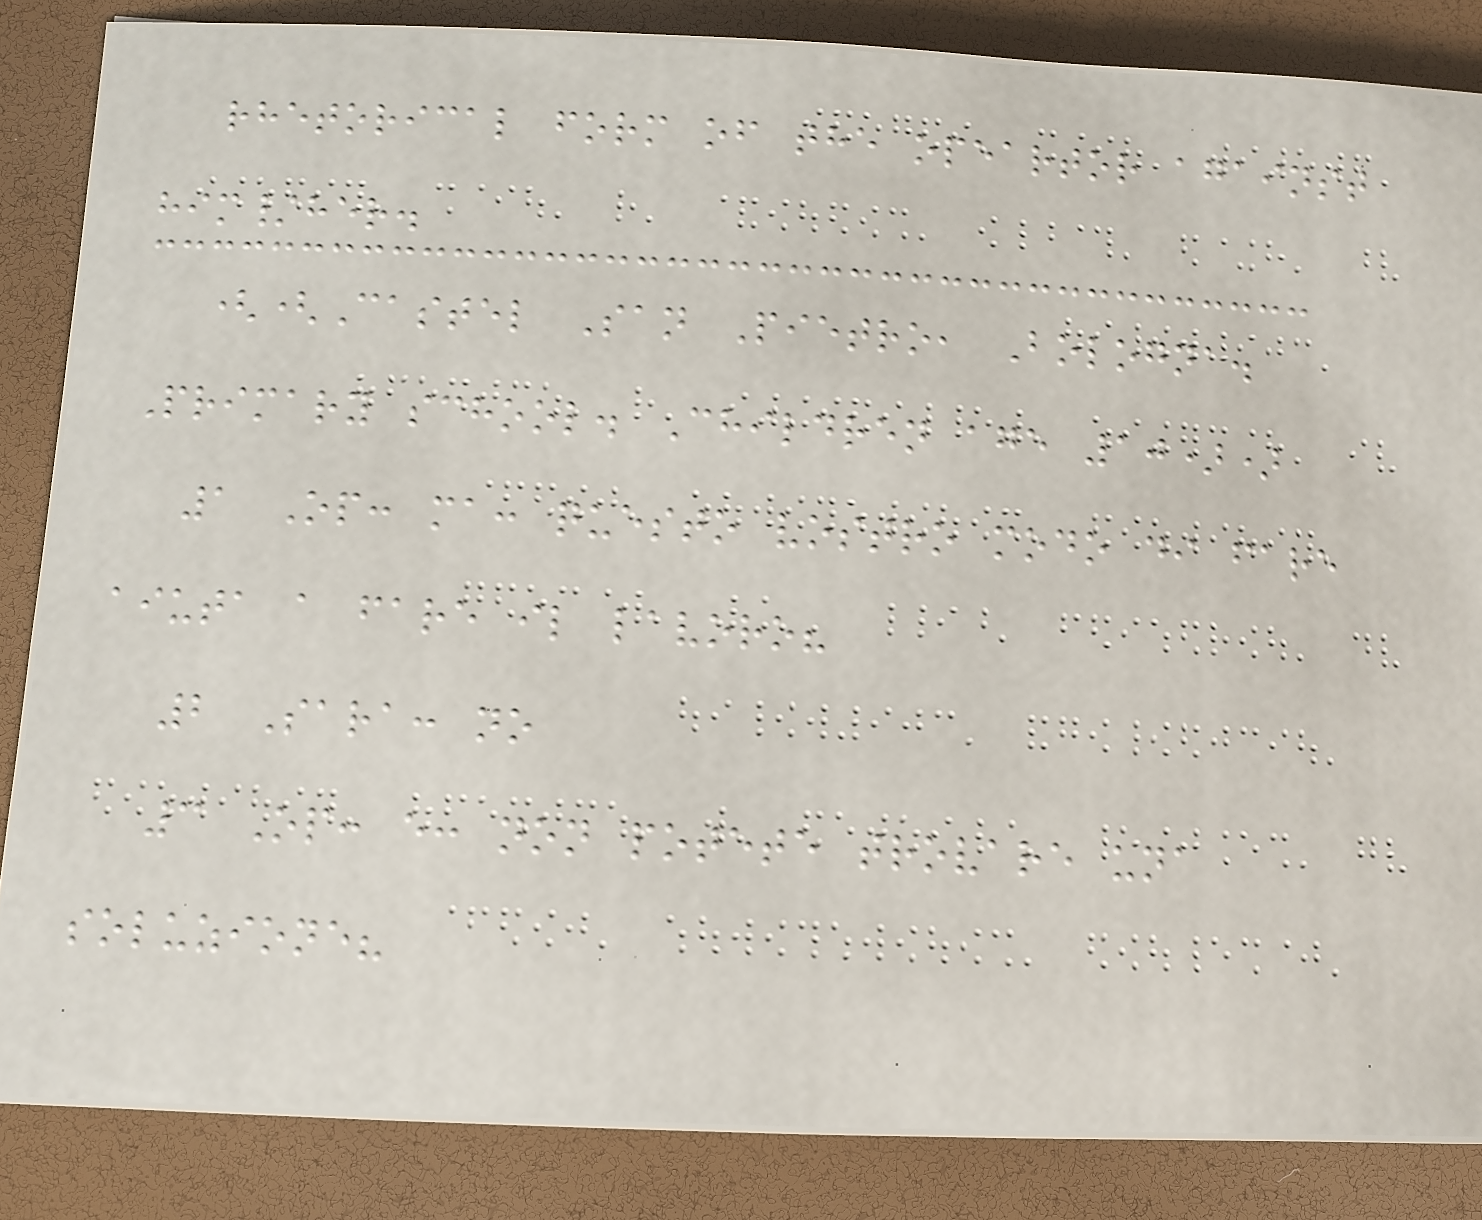rhetorical form of the opeartor against
him/her.
((Castel San Pietro, Bologna.
Primary school. Children age 10))
1 Op: ma: questo vostro modo di fare
aiuta a fare il lavoro?
2 Sara: no
3 Op: e: non potete trovare una
soluzione?
